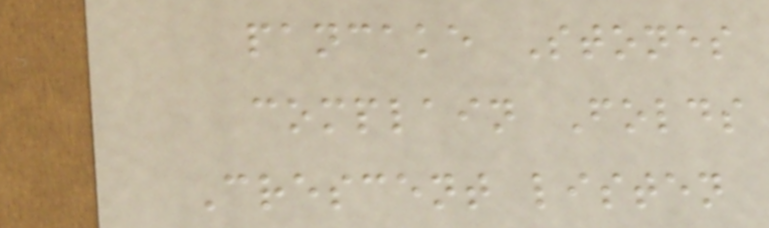pancake Stones
complain Folds
Crescent listen
